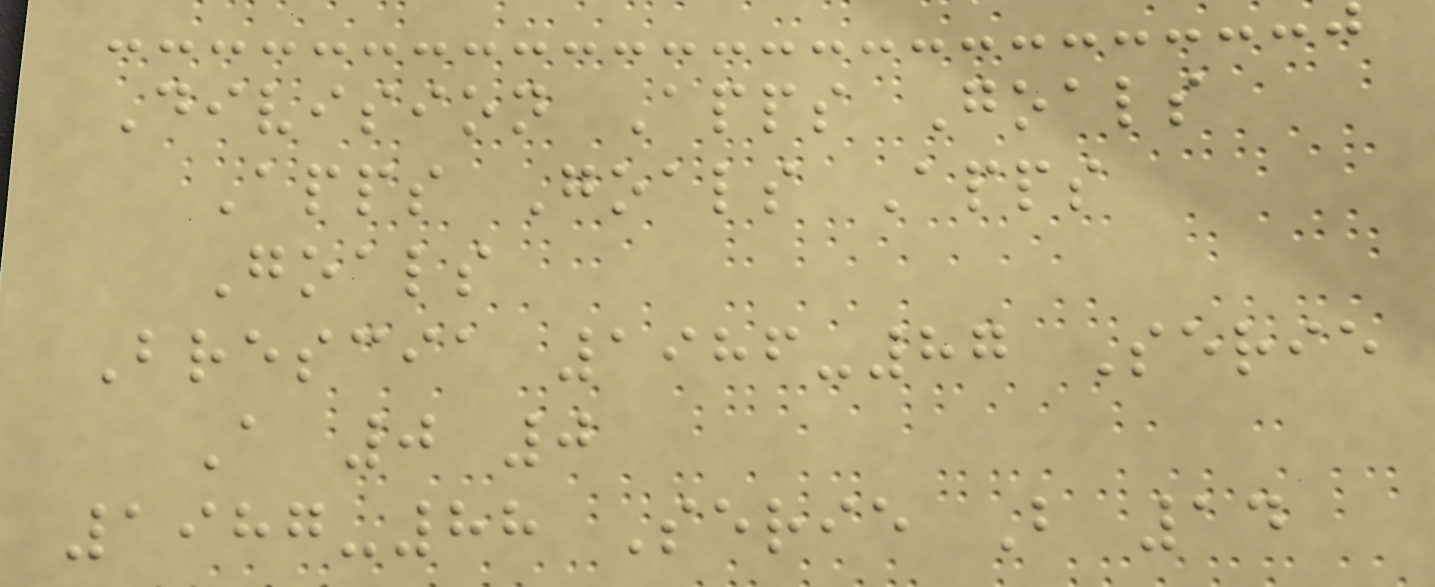Division Apps Goals
Apps Goals Apps
Goals
Brescia 1986-87 Serie
A 0 0
1987-88 Serie B 14
